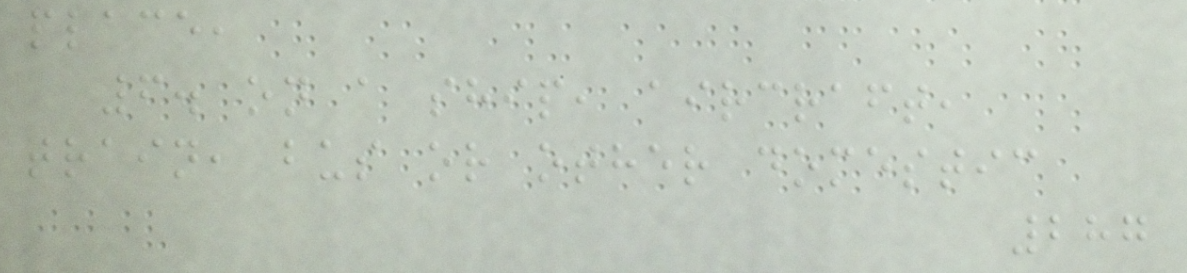place,
6. on a ship, aircraft,
train, bus or other domestic
287
